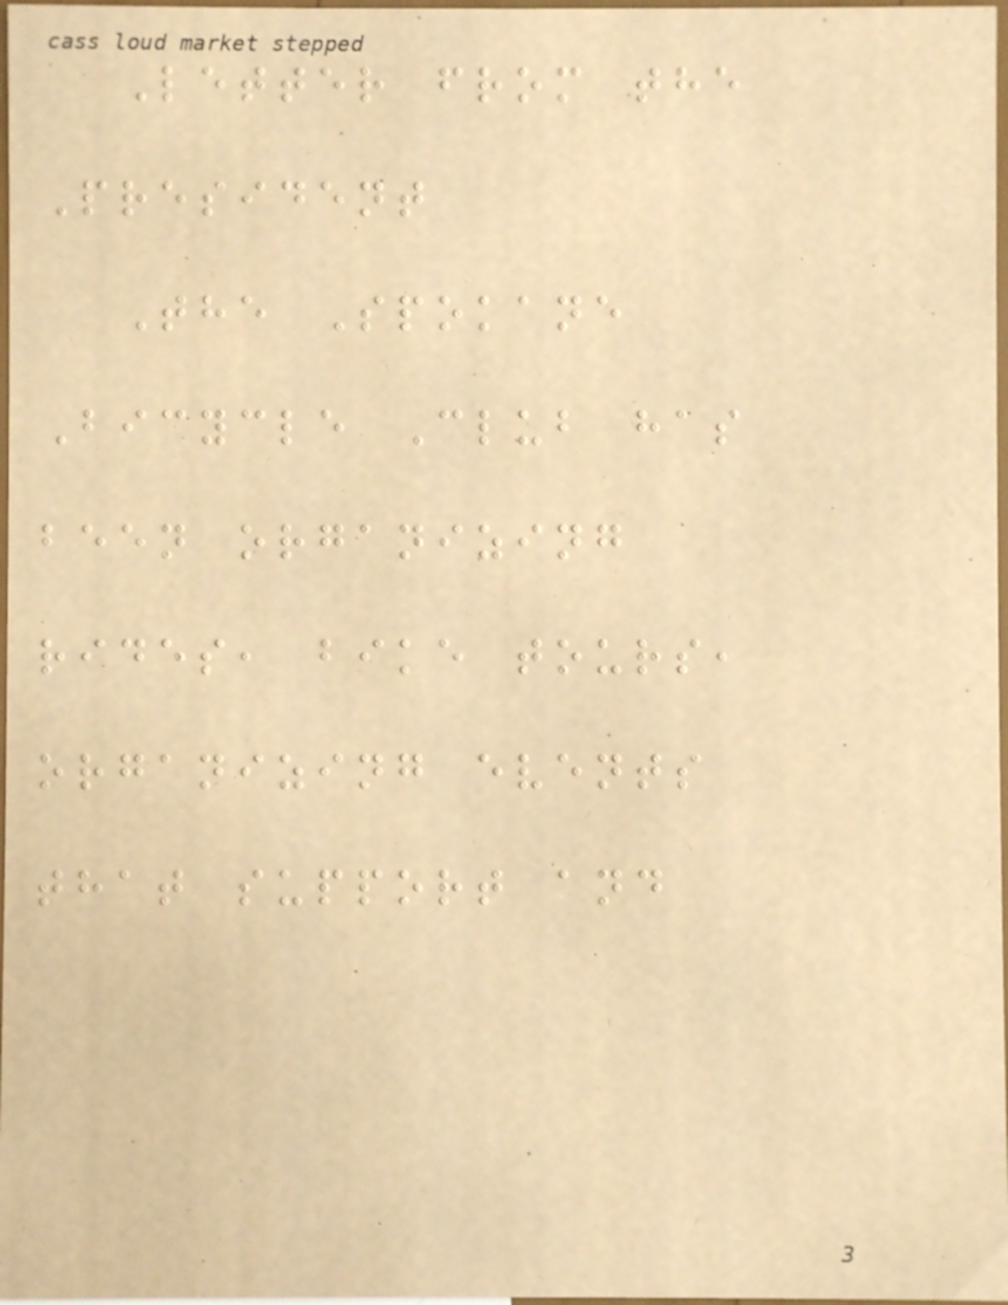Letter from the
President
The Spokane
Bicycle Club has
been organizing
rides, bike tours,
organizing events
that support and
